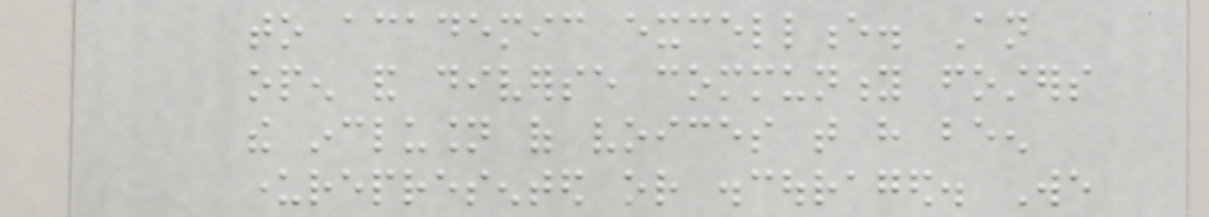to academic excellence. An
open and diverse community fosters
the inclusion of voices that have been
underrepresented or discouraged. We
